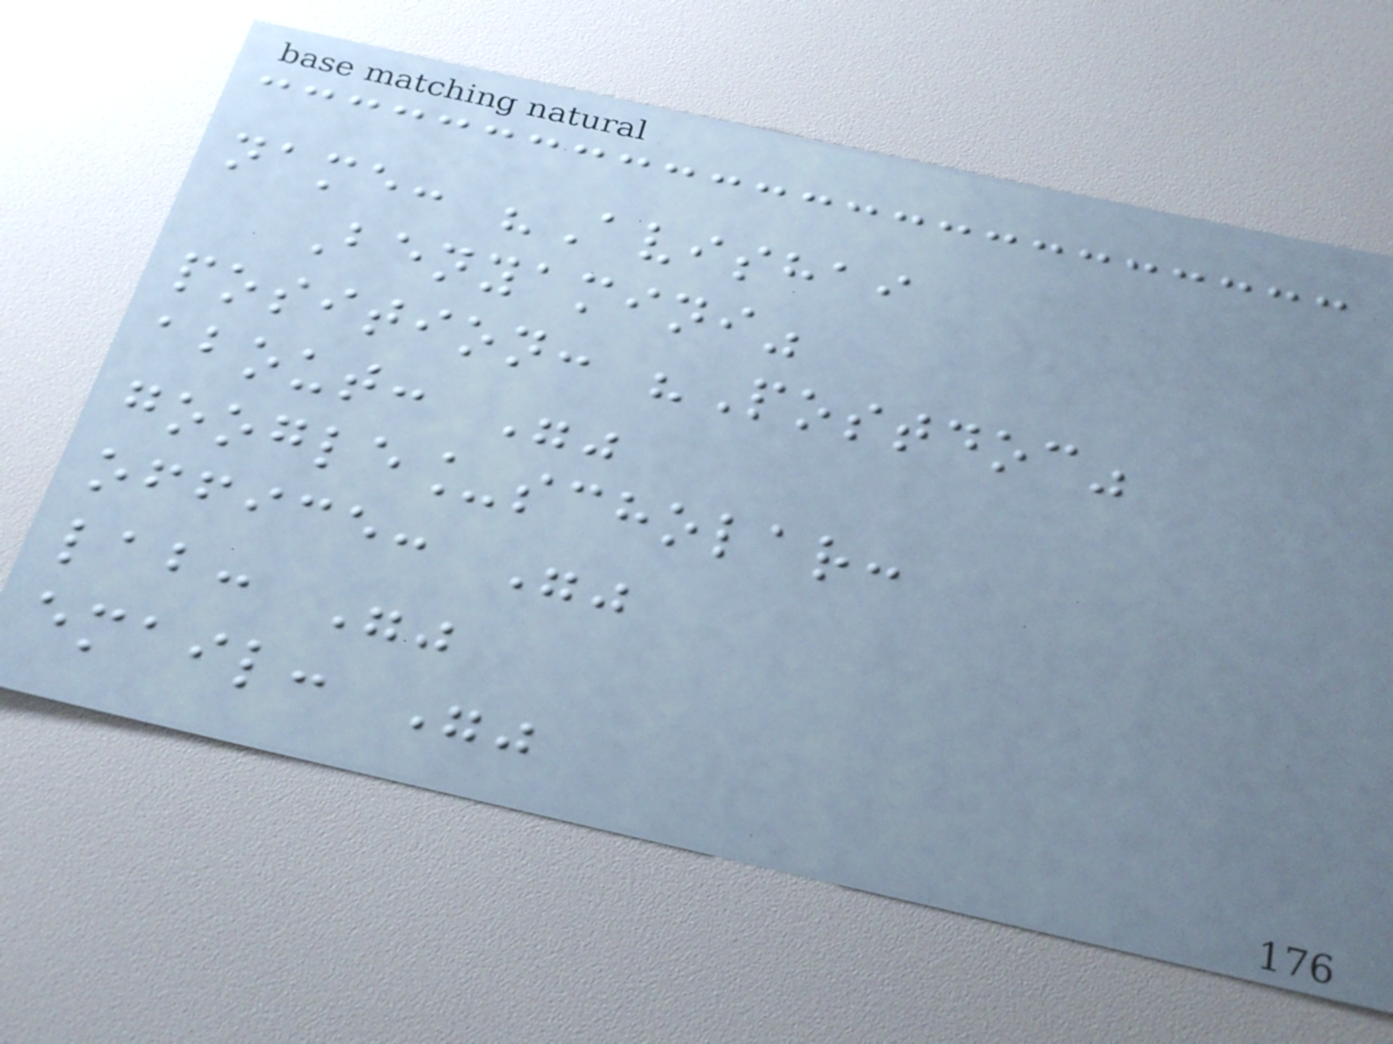name: "Avishai
Benyamini"
position: "Postdoc"
about: ""
google_scholar:
office: ""
lab: ""
email: ""
